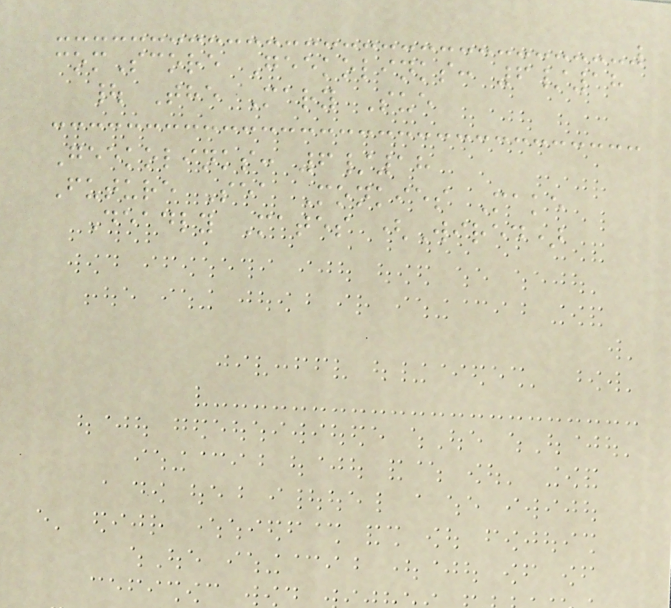comScore Geekolinks: 6/18
| The Mary Sue
Geekolinks: 6/18
Future Sea Monkies Make
Deadly Mates (Wired)
